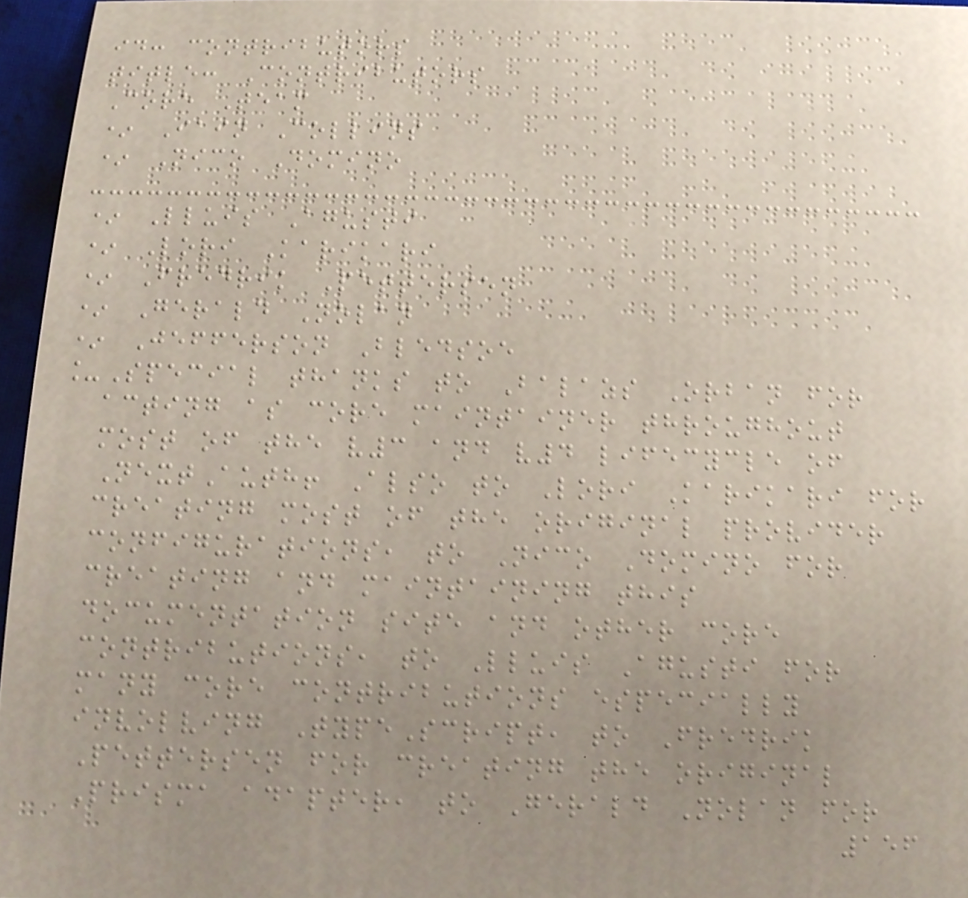id: contributors
title: Contributors
Core Team
* Iain Collins
* Nico Domino
* Lluis Agusti
* Lori Karikari
* Fredrik Pettersen
* Gerald Nolan
* Jefferson Bledsoe
_Special thanks to Balazs Orban for
acting as core maintainer throughout
most of the v3 and v4 lifecycle of
NextAuth! Also to Lori Karikari for
creating most of the original provider
configurations, to Nico Domino for
creating and maintaining this
documentation site and other core
contributions, to Lluis Agusti for
many core contributions especially
involving TypeScript, to Fredrik
Pettersen for creating the original
Prisma adapter, to Gerald Nolan for
156
